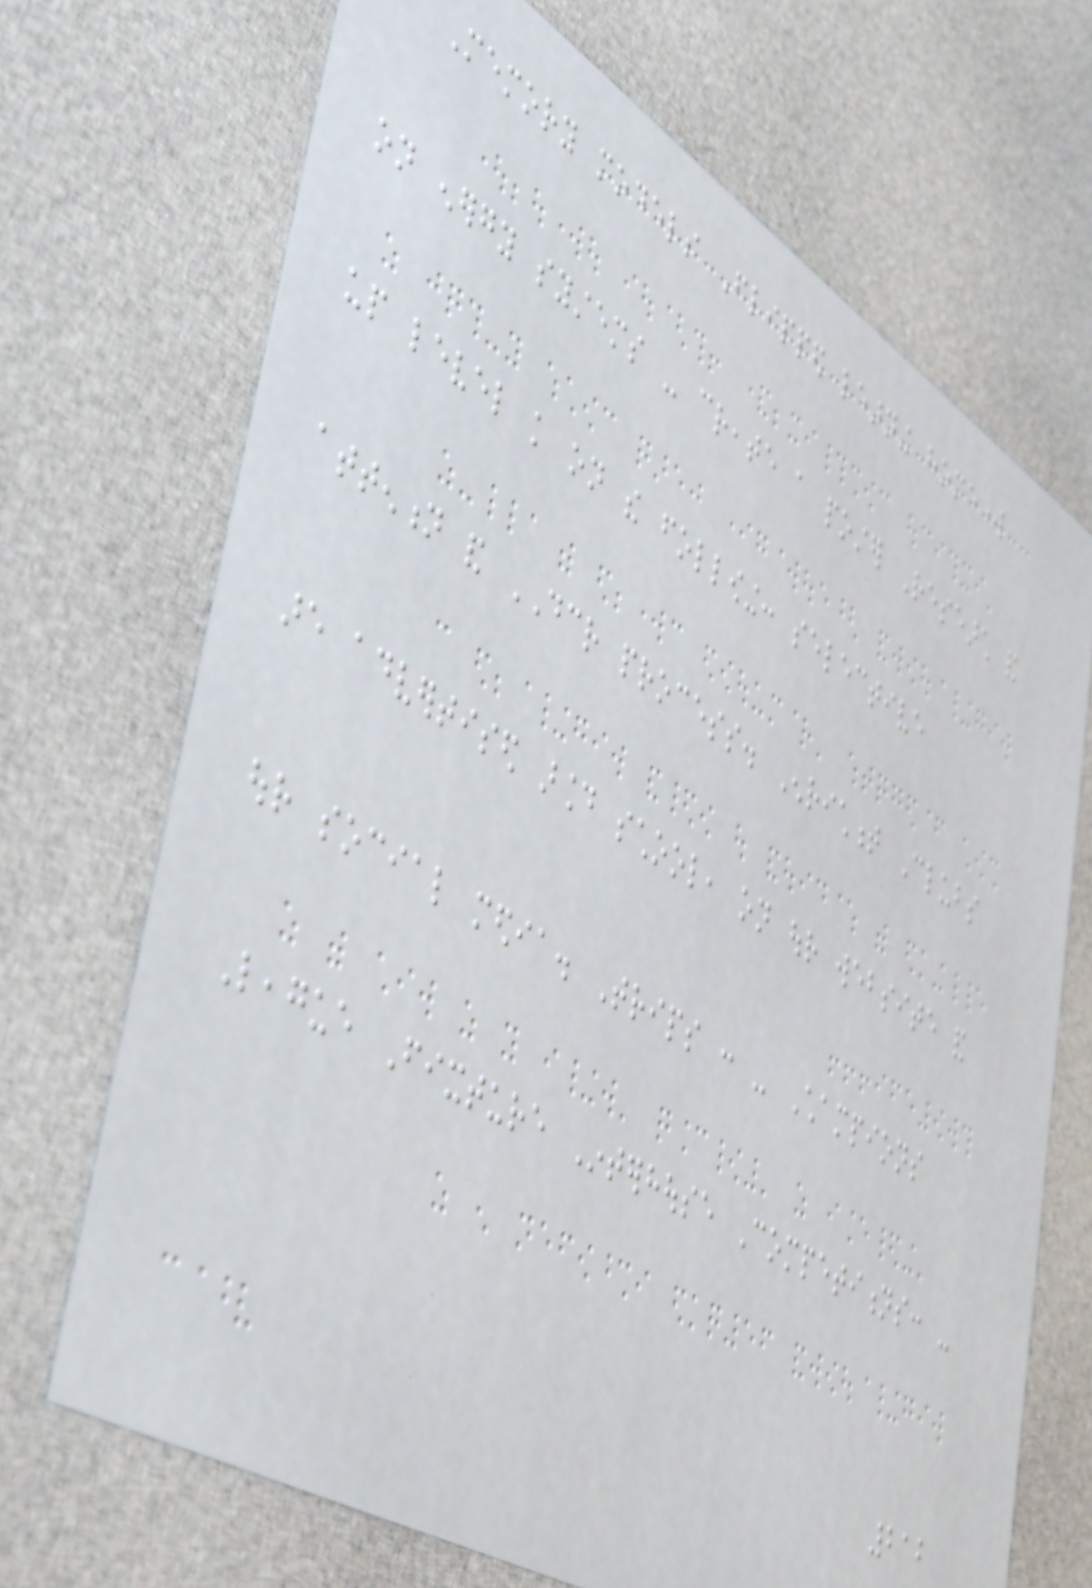Memory models Flipped learning homework
on energy systems - create a poster Research and
up level knowledge on the following: selective
attention and DCR process. Enrichment Clubs
are advertised around school, on our website and
our social media. Trips : - Champions
League Fixture Interhouse Competitions: -
212
